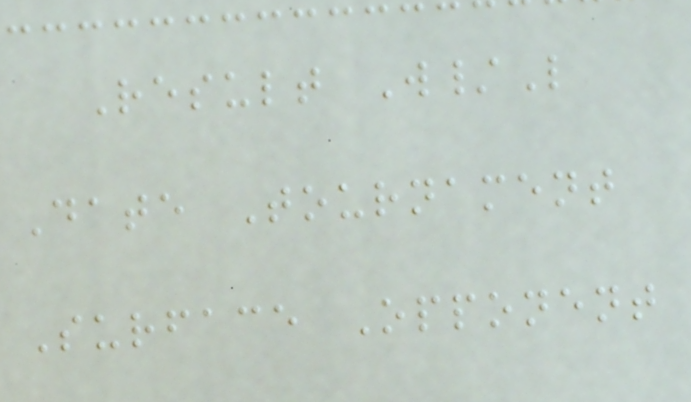Result W/L
Date Tournament
Surface Opponent
